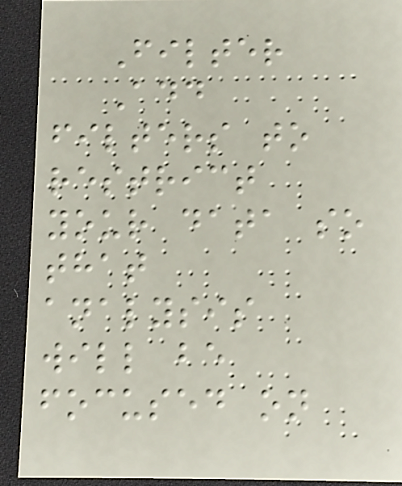Filter
Add
filters to
restrict
your data so
that
analysis
will be
focused on
